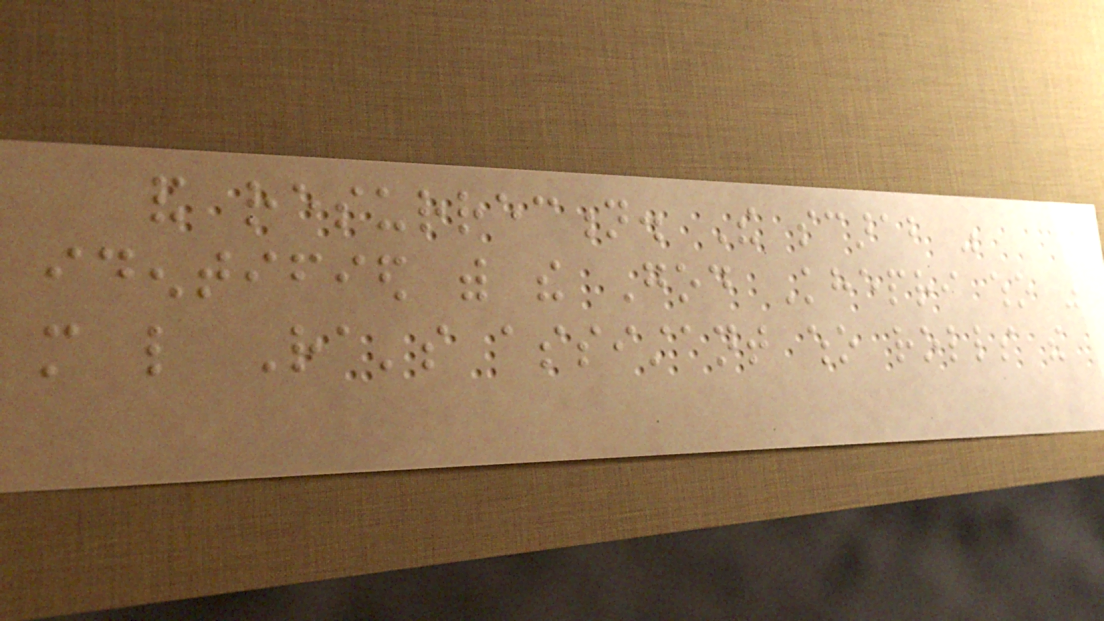and resurrection. The scarab was
identified with the God Khepri who was
more like Ra's assistant who rolls the
